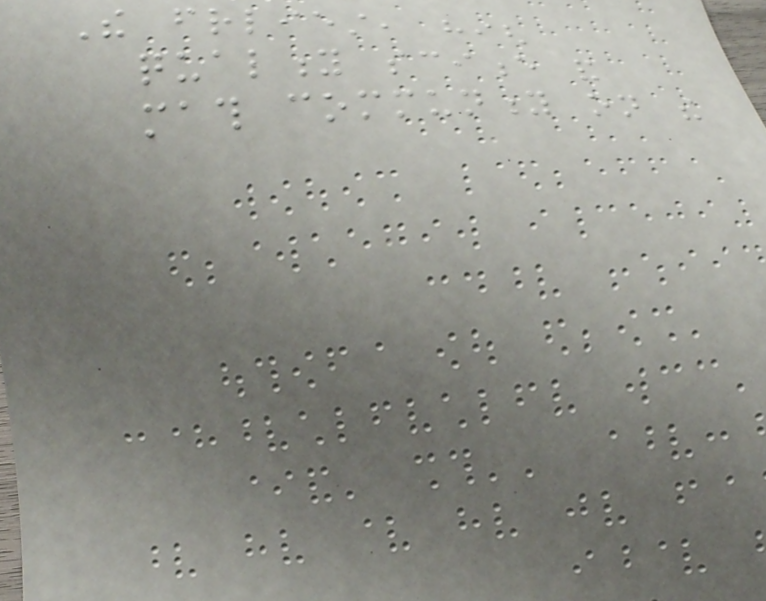The friendliest, high
quality science and
math community on the
